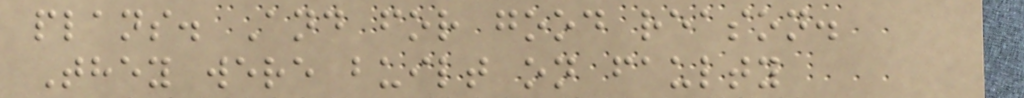plans. And for good reason.
They were built on faulty
